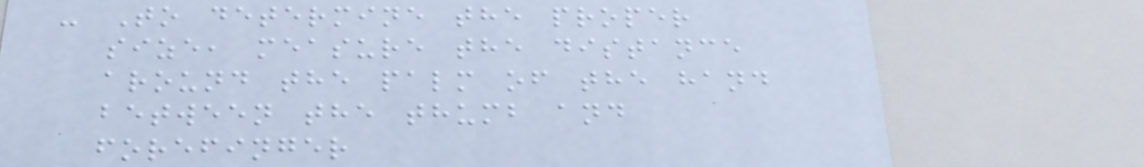- To determine the proper
size, measure the distance
around the palm of the hand
between the thumb and
forefinger
